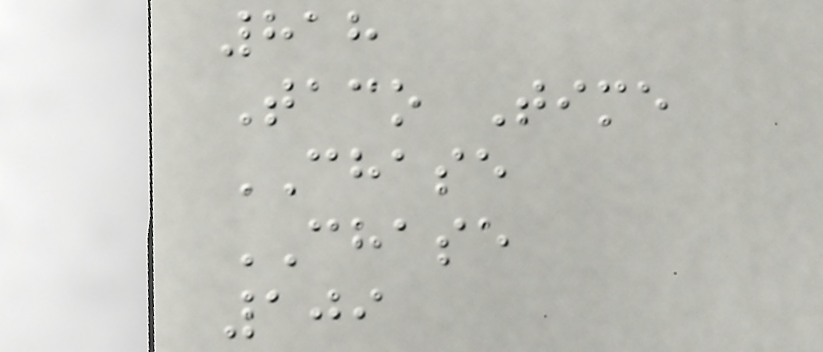818
Taco Time
CHASE
CHASE
109
